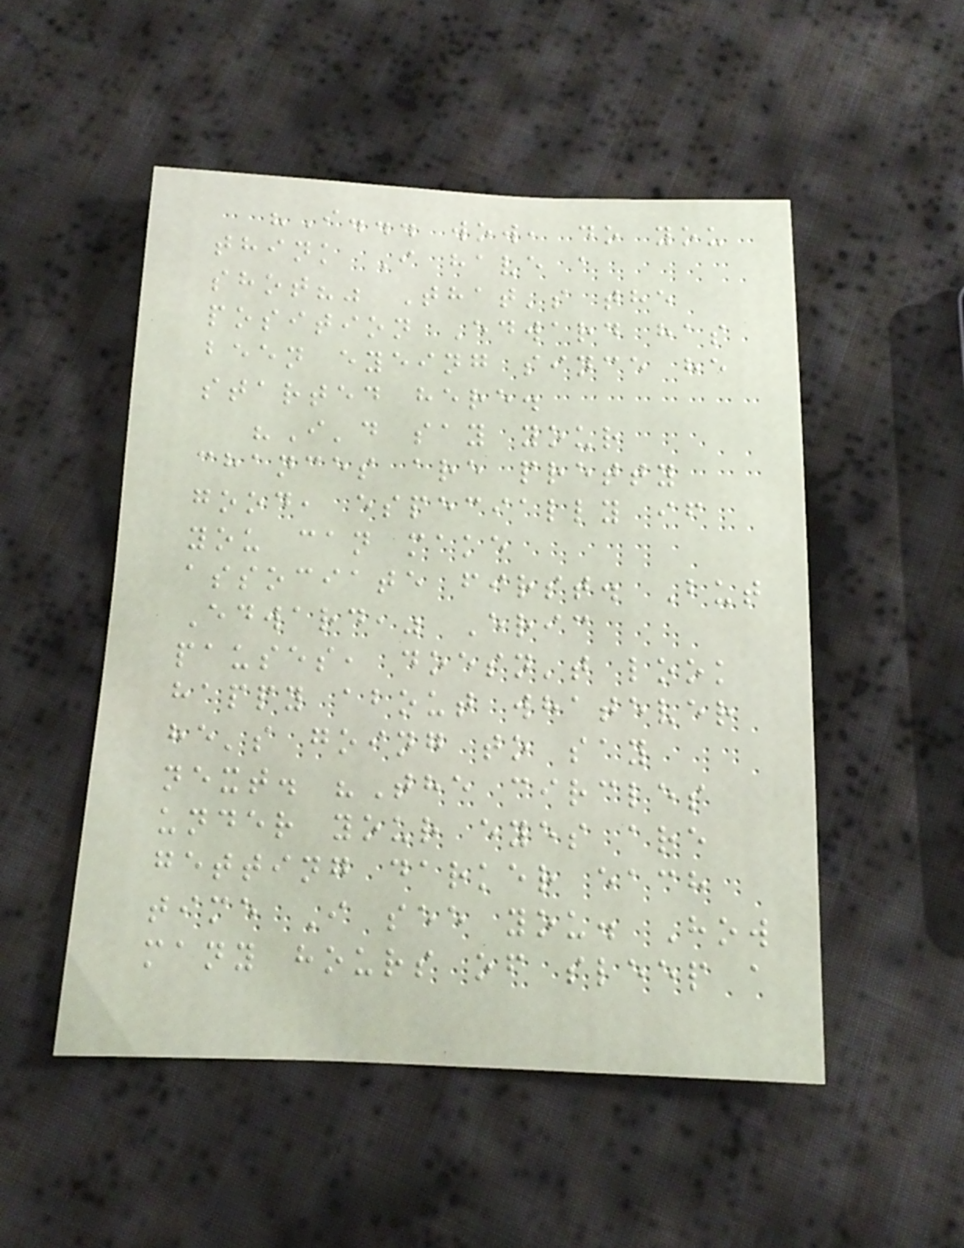"I... wow, do you
think I have a
shot?" That's the
position Edward has
been eyeing since he
started here.
"I'd say your
chances are pretty
good, especially if
you can make
associate first. But
Edward," Eric
pauses, doesn't look
happy about whatever
he's going to say
next. "The circles
under your eyes are
getting darker each
time I see you. How
many hours of sleep a
